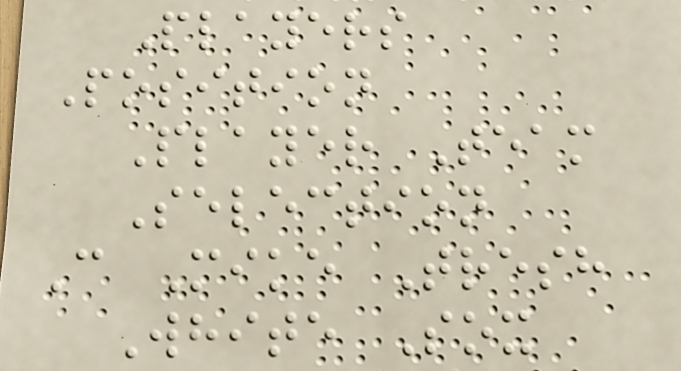Players
Position
Player Team
Selection
C Mike Tresh
White Sox
